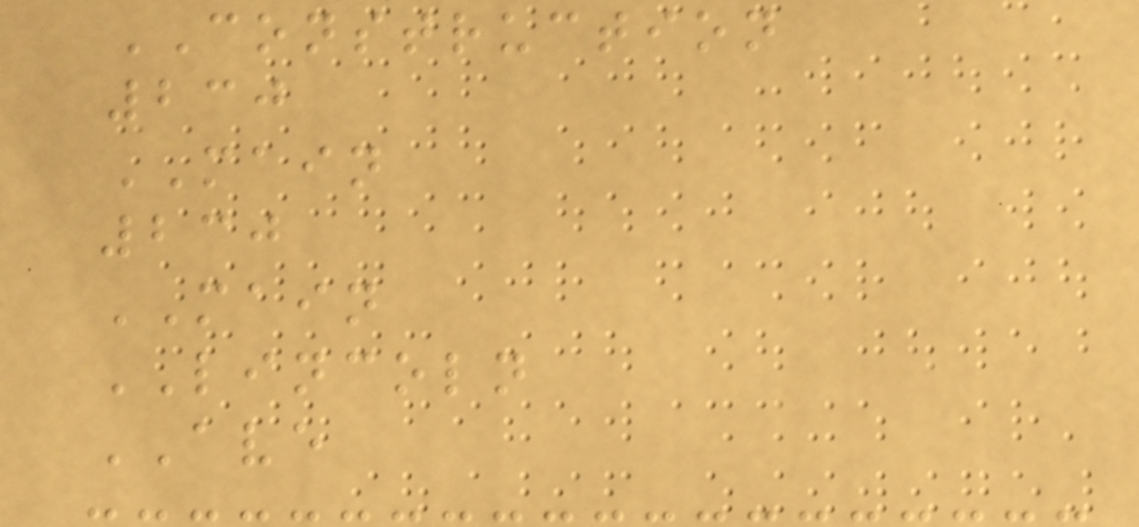CONSTRUCTION
230
MAIN
230
MAIN
LINCOLN
AVE
